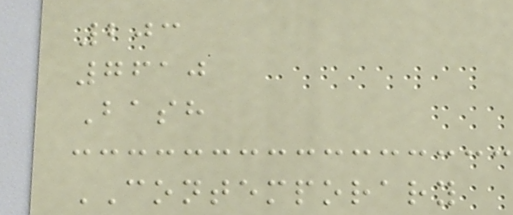203
7610
Bash
CONTEMPORARY
